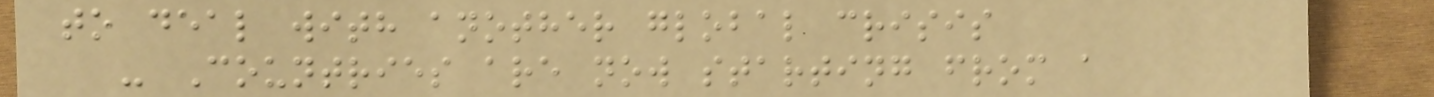to deal with another global crisis
- Countries are now starting from a
